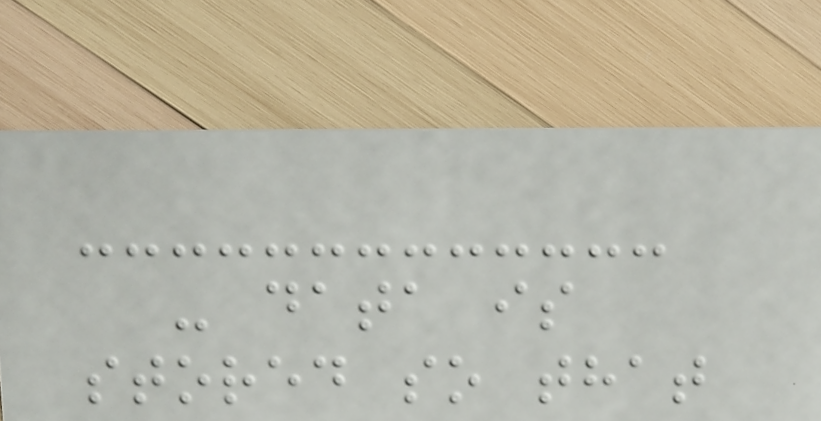- data is
stored so that
